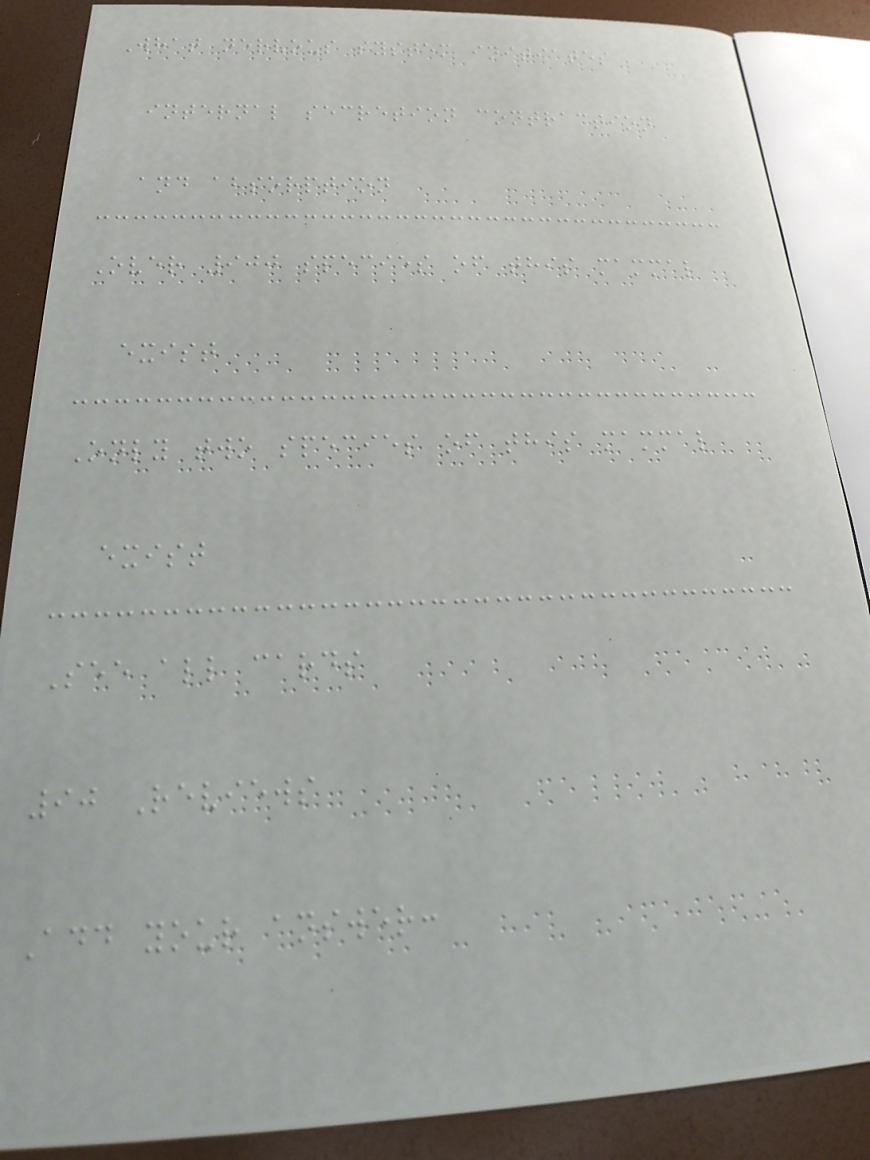What nervous system initiates
internal secretion contraction
and absorption
Over 900 species of this mammal
exist
Only two species of this mammal
exist
See all cards
90 Reviews
Add your answer:
